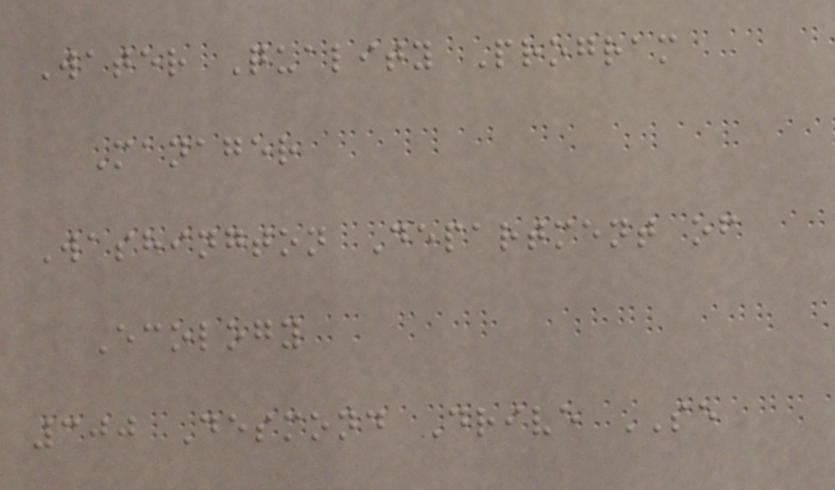Water Quality Program
Manager
Washington Department of
Ecology
300 Desmond Drive SE
